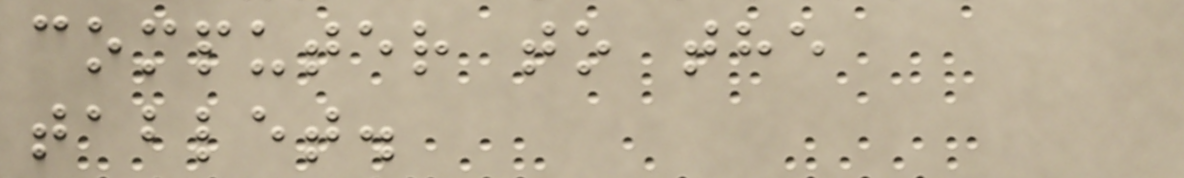computer to the
tablet.
